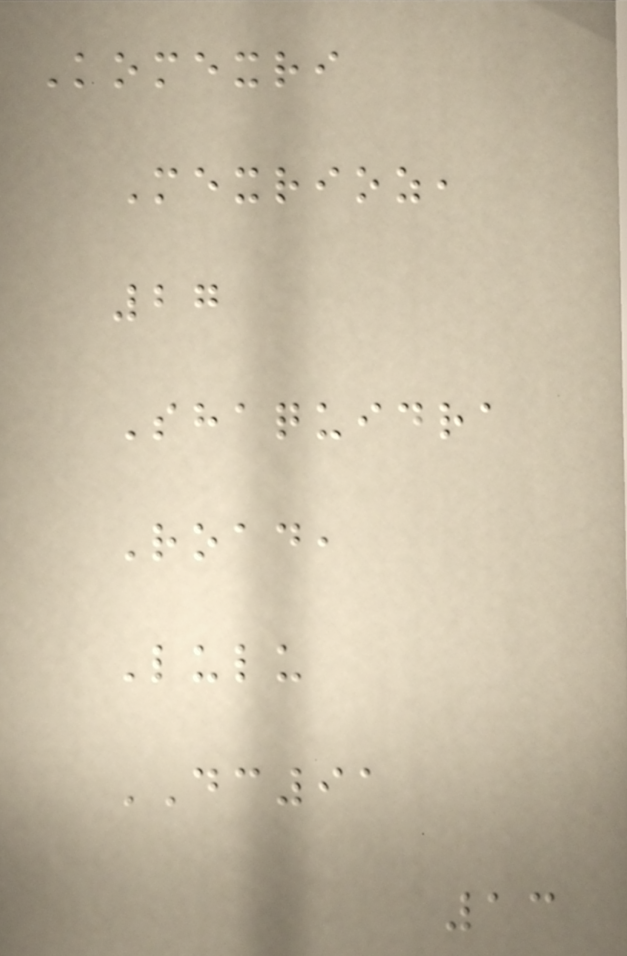Komexri
Mexrioz,
27
Shaquidra
Road,
Lulu
DC91
13
